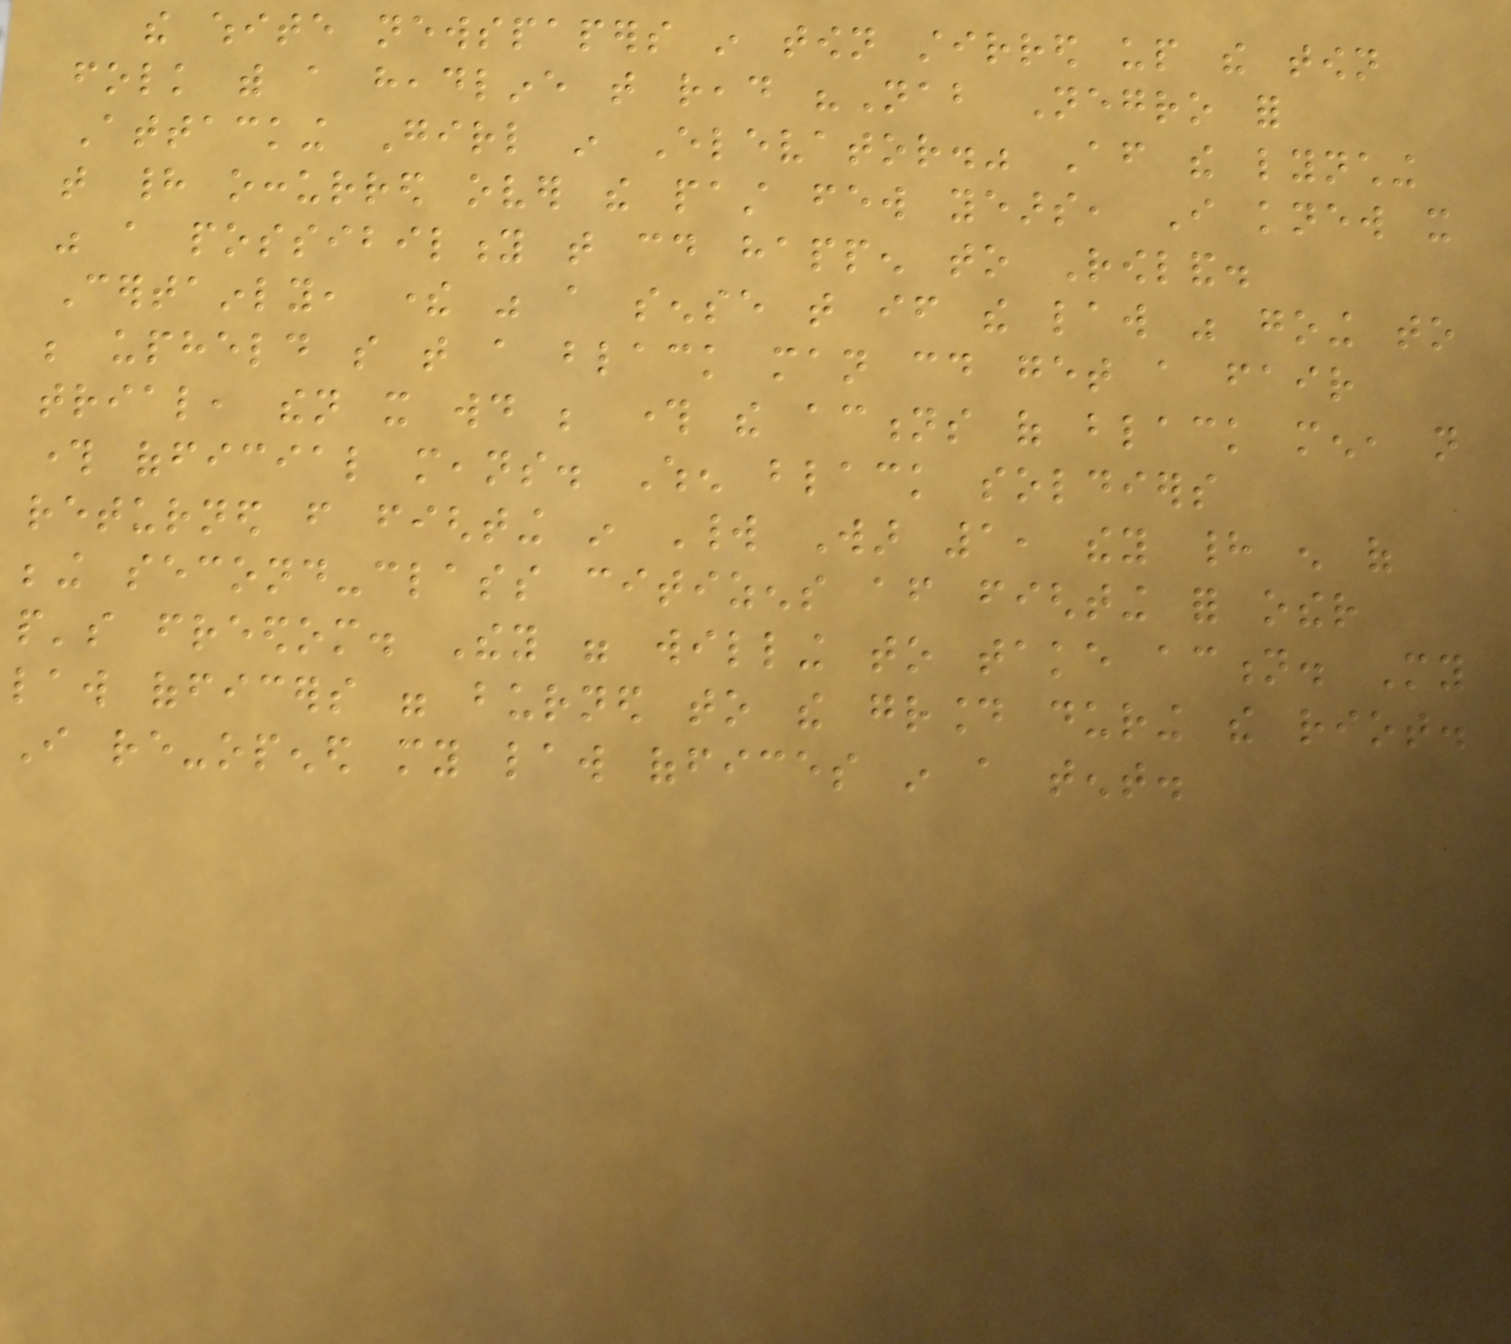the white newspapers in town stirred up the town
folk with a headline that read "Nab Negro for
Attacking Girl in Elevator." After the lynching
that had occurred over the past few years, I knew it
was a possibility that could happen to Rowland.
Certainly, there was a sense that if the law was going to
be upheld so that a black man could get a fair
trial, then it would be through the actions of black men, not
through official means. When black soldiers
returned from fighting in World War 1, they had enough of
being second-class citizens after fighting for other
people's freedom. They were willing to take action. My
law officers were burned to the ground during the riot.
I re-opened my law offices in a tent.
